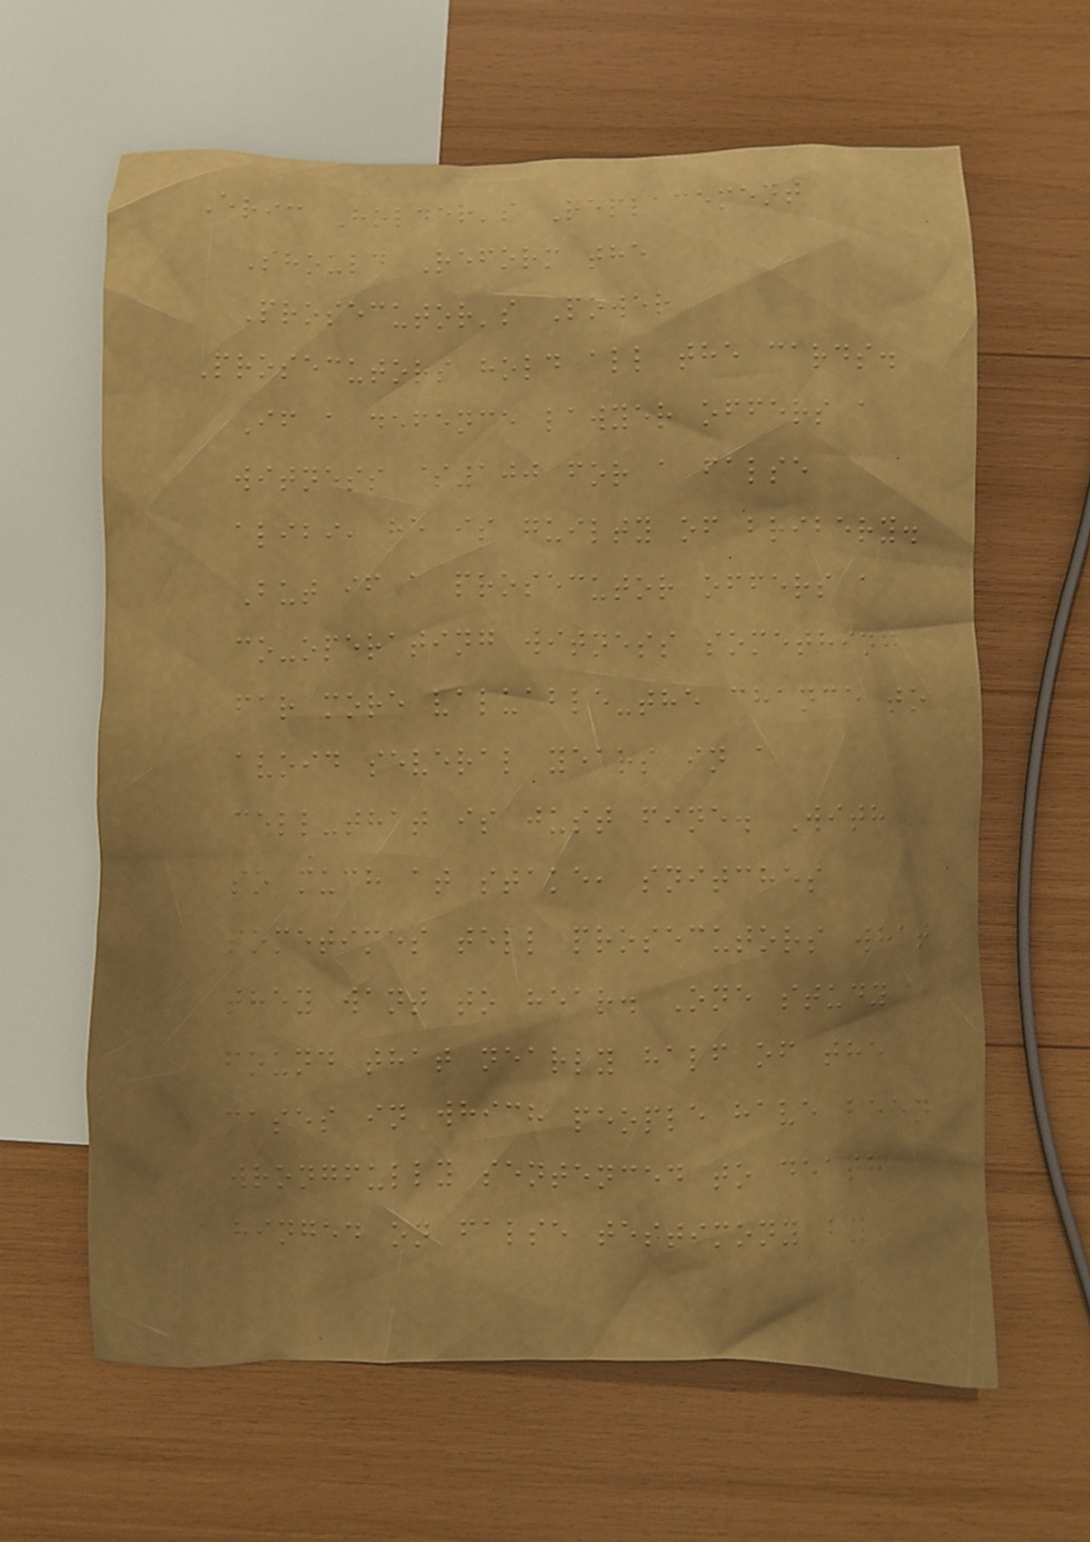Eric Holder's Replacement
Should Reform the
Prosecutor's Power
Prosecutors hold all the cards.
If a defence lawyer offers a
witness $100 for a false
alibi, he is guilty of bribery.
But if a prosecutor offers a
co-operating witness something
far more valuable-the chance to
avoid several years in a
cell-that is just fine. With
so much at stake, snitches
sometimes tell prosecutors what
they want to hear. One study
found that nearly half of the
cases in which people have been
wrongfully sentenced to death
hinged on false testimony by
